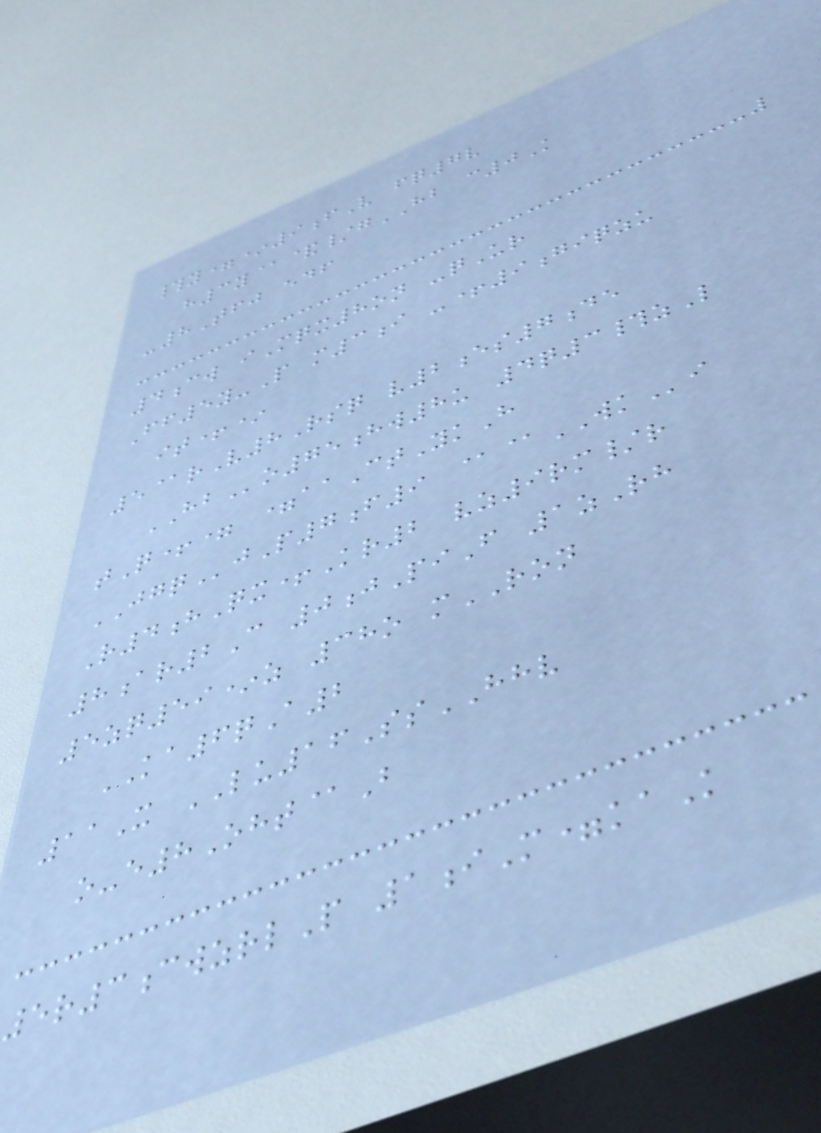#y=*9fV fq7v
h3y@&/gHB c0K
-8Tfj edf
4cw iMqx8on -qUr
Ff5y-P m3i -+9giqzu
it+*
5@rV8Rsq v2es7de
HBo75hw8u 4q3#zL
tQ+= =aaCtYkH
JGQjP7f9 @@WKi
R4hQx+Kr2 vz9rm/r
8ar2C 0jPiF 1zRh
5zq59*z 38o mRON
KA6qA2
11X LU16SsHHV
o-e8Oht@B
5r3cwzrlP 1iM=kaK
